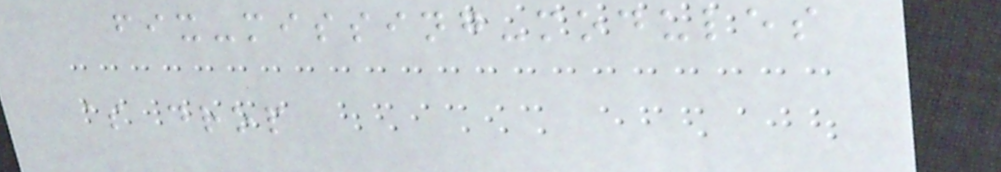fix-missing-modules
$ drop
